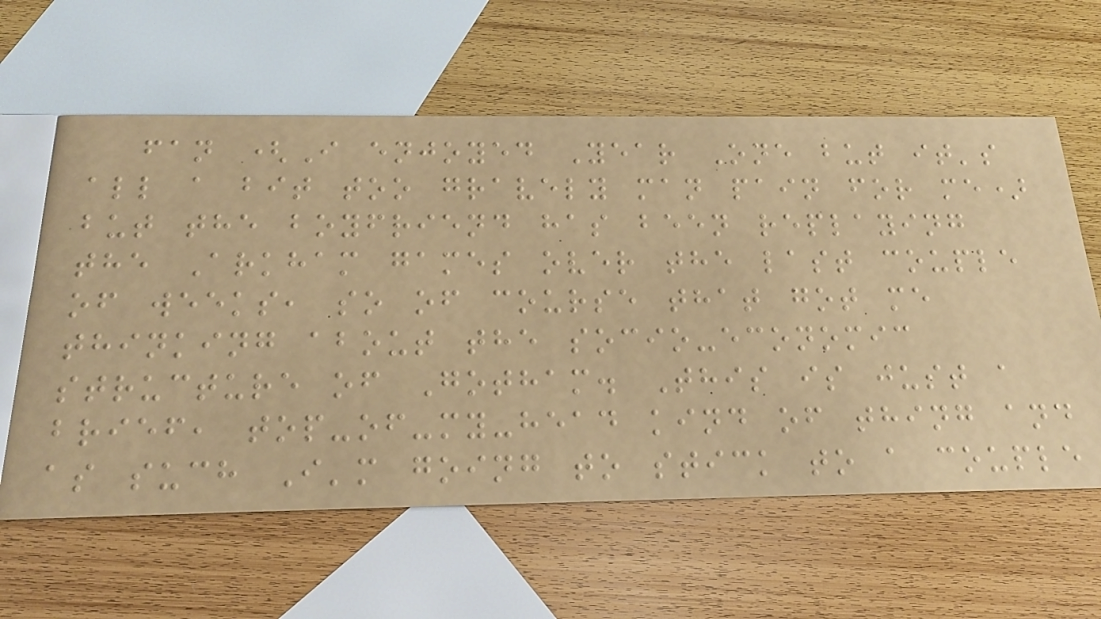fan (I enjoyed Year One but it's
all a bit too gravely man pain for me)
but the boyfriend has been replaying
the Arkham games over the last couple
of weeks, so of course that got me
thinking about the socio-economic
structure of Gotham. This is just a
brief, top-of-my-head kind of thing and
as such I'm going to stick to a couple
